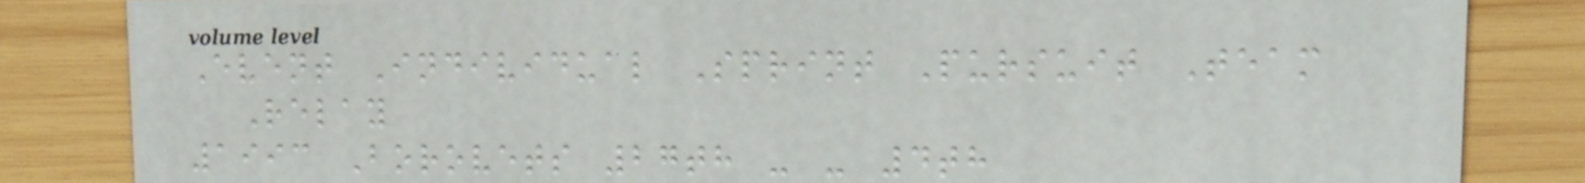Event Individual Sprint Pursuit Team
Relay
1993 Borovets 27th - - 4th
